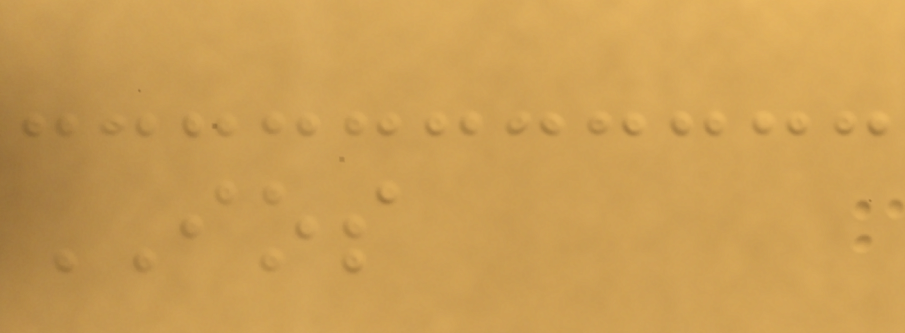IOS
